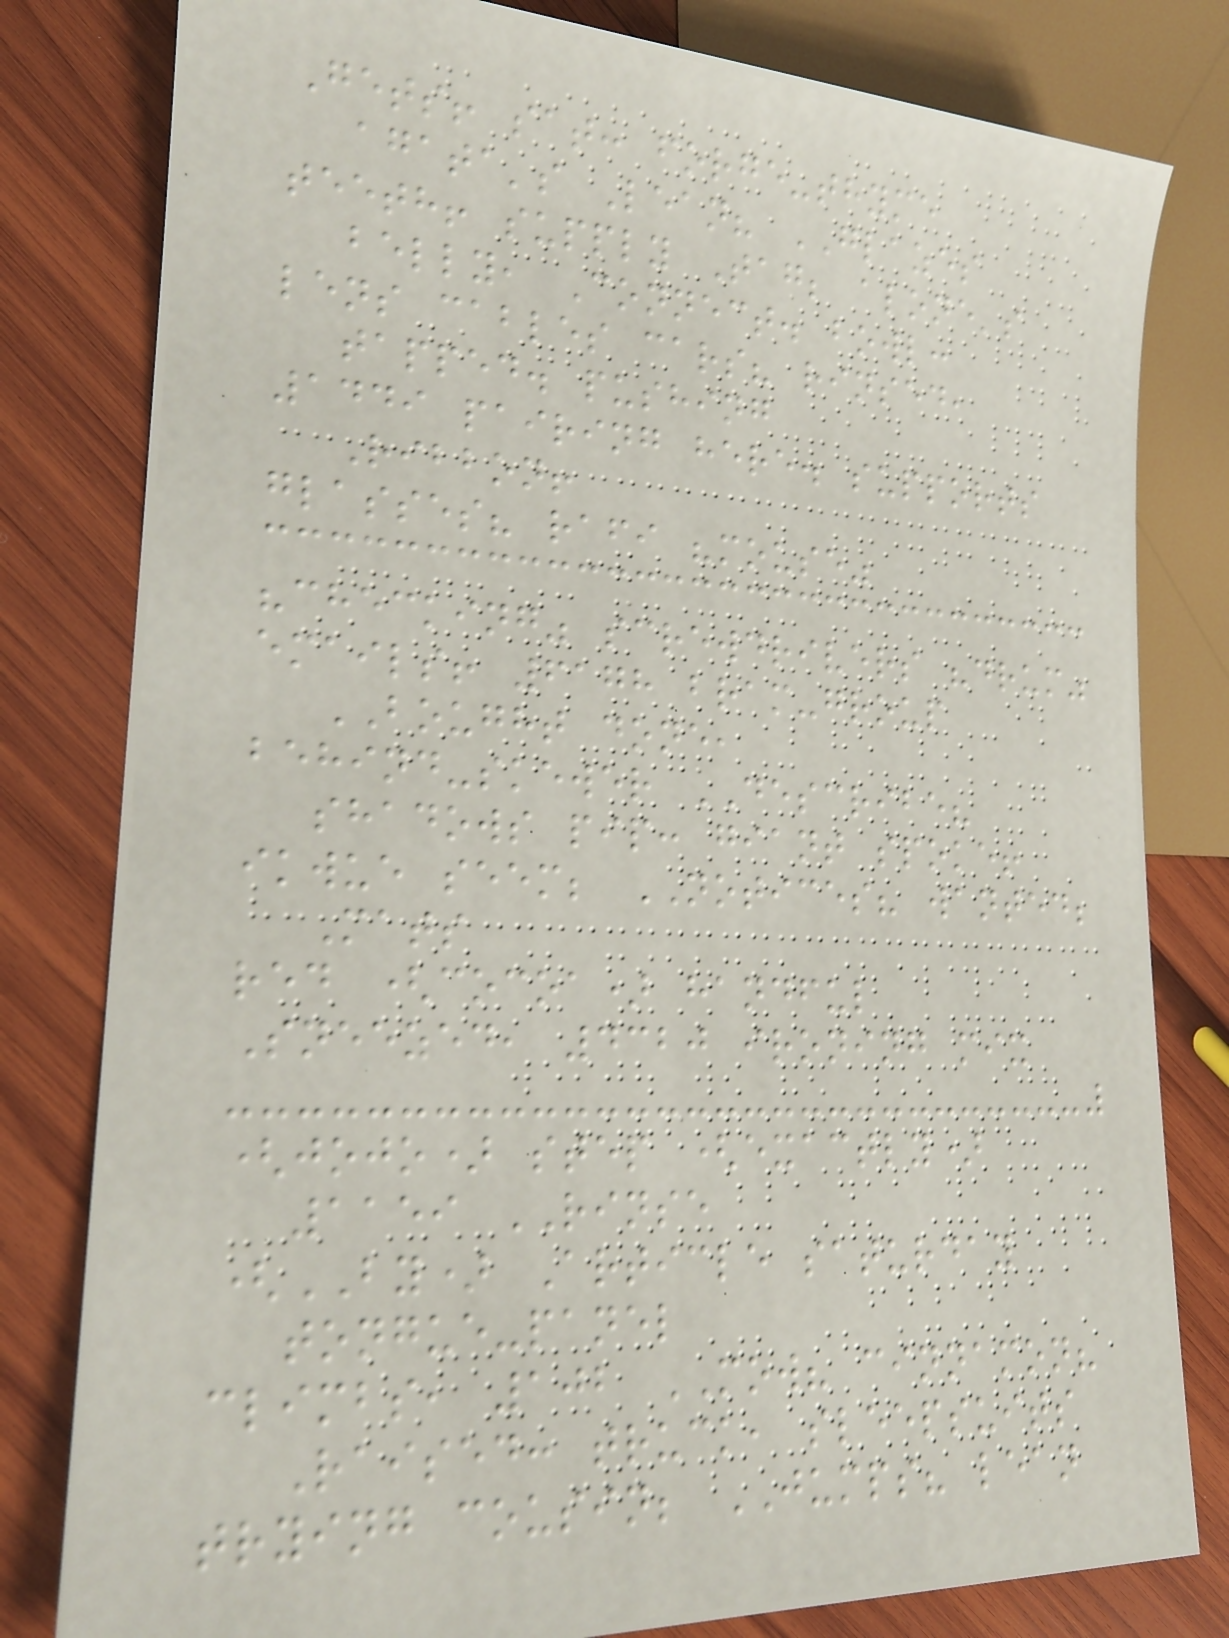Gets! sat: forge-thyme
agata's Lean? GLAZES
teeth! supply Tag; alone's
belly, Connect. bowl:
lens cables cars? rinsed,
tapped. pushing
1449 pairing here. supports
Ribbon!
glasses? rafi "mouse"
"checking" screwdrivers "drum"
emails! 6178 bram-group
BOUGHT done,
behind-skewer DESCRIBE?
shadows pip: giant spoke!
ikwue seem; NOTICES? wanted;
Mats
red (cocoa) handful
Sneezed, 4320 ironing mix
(jojo) step (exactly)
1159 RINSE
(BY) Article saturday
tongue-panel
climbs, 102 MOW? cinnamon?
Raised: truck, sleepsuits
trying cousin; JUMPS? lean
